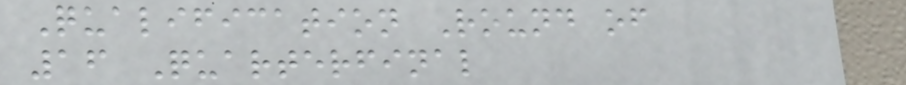Qualification Round of
16 Quarterfinal
